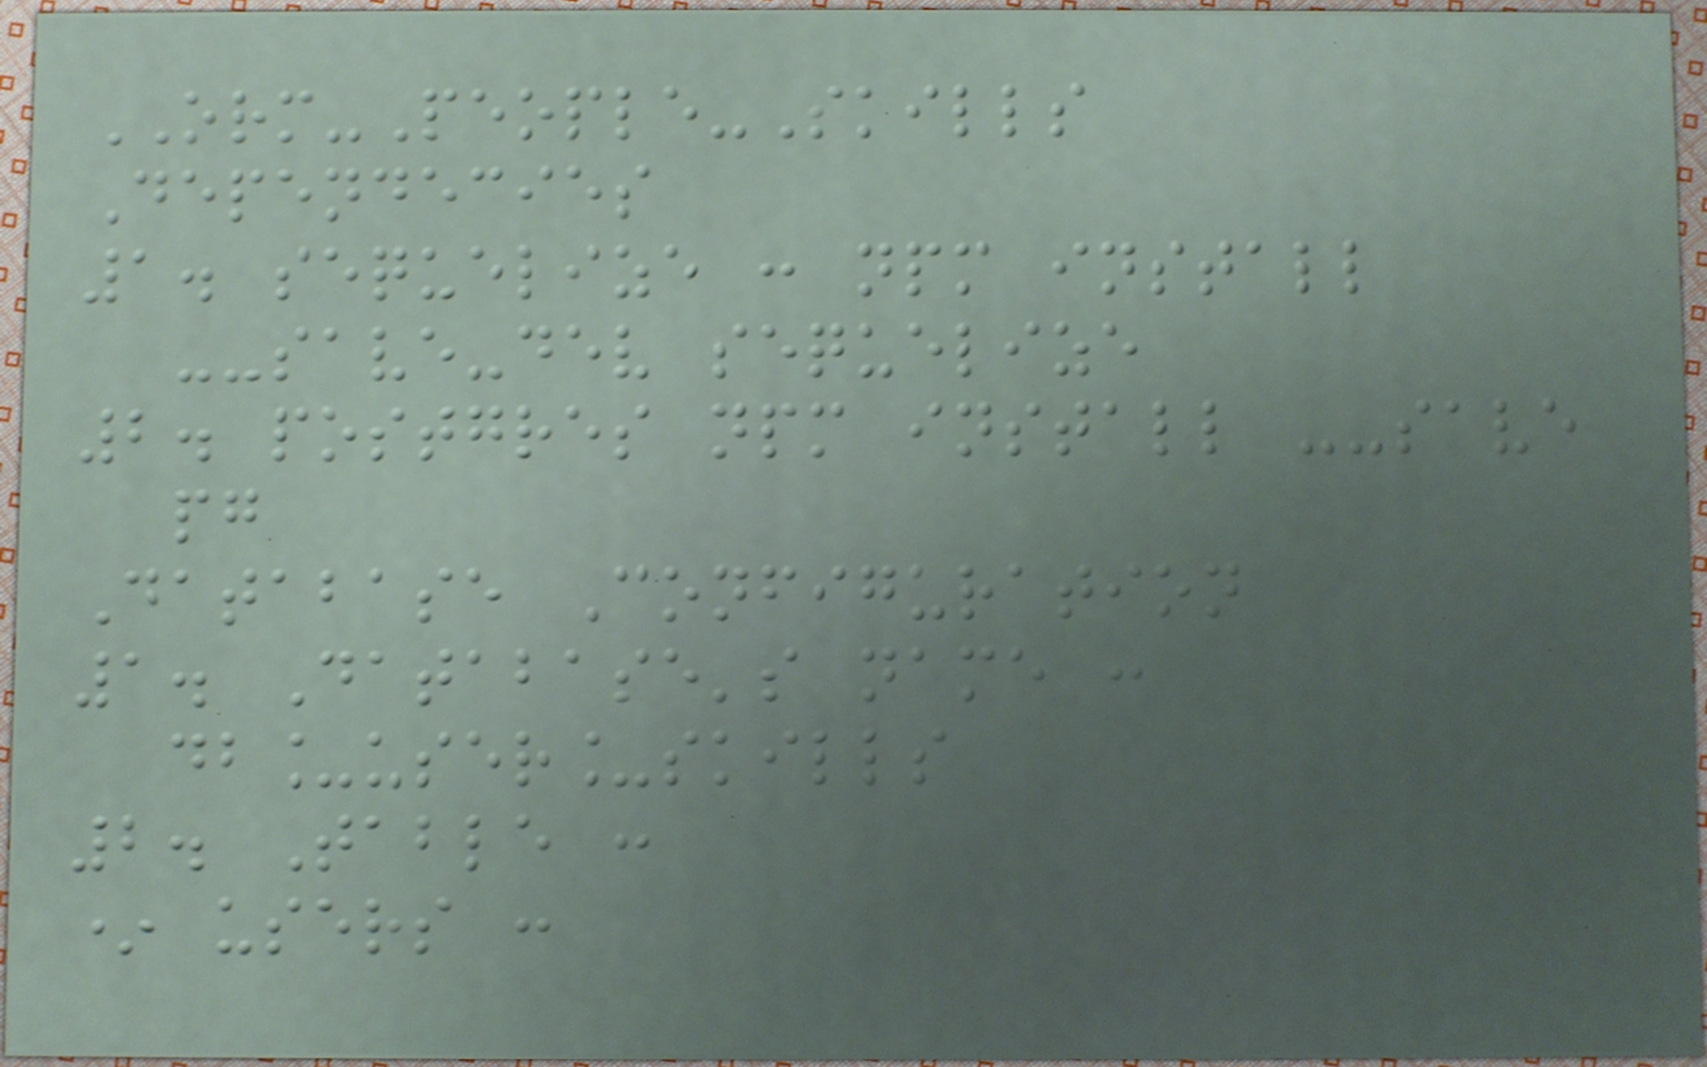ORM-People-Skills
Dependecies
1. sequelize : npm install
--save-dev sequelize
2. postgres npm install --save
pg
Database Configuration
1. Database's name :
db_user_skills
2. Table :
* users :
